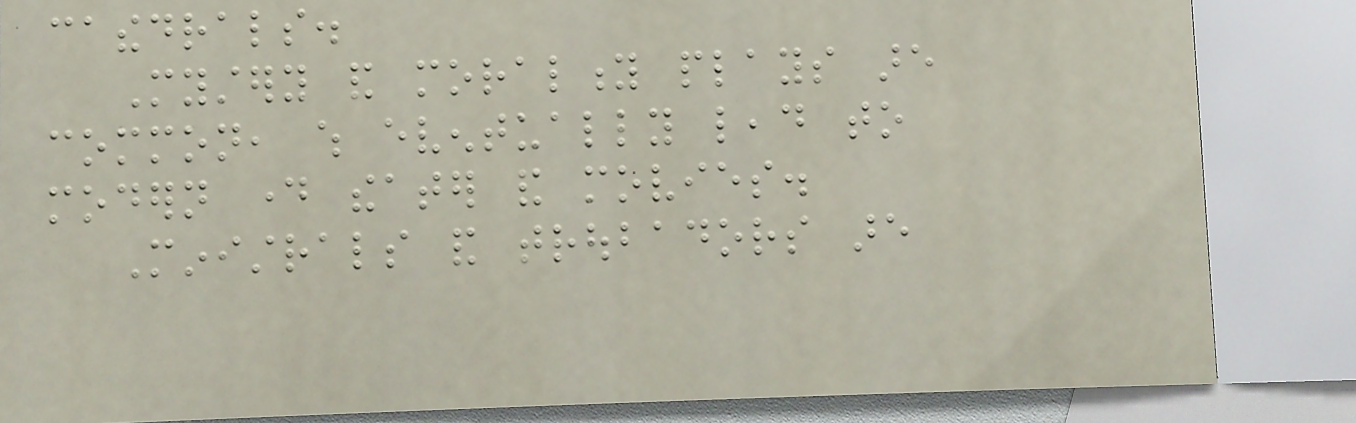cathedrals.
Mystery and morality plays are
common, which eventually lead to
modern day theater and movies.
Ministrals and troubadors are
